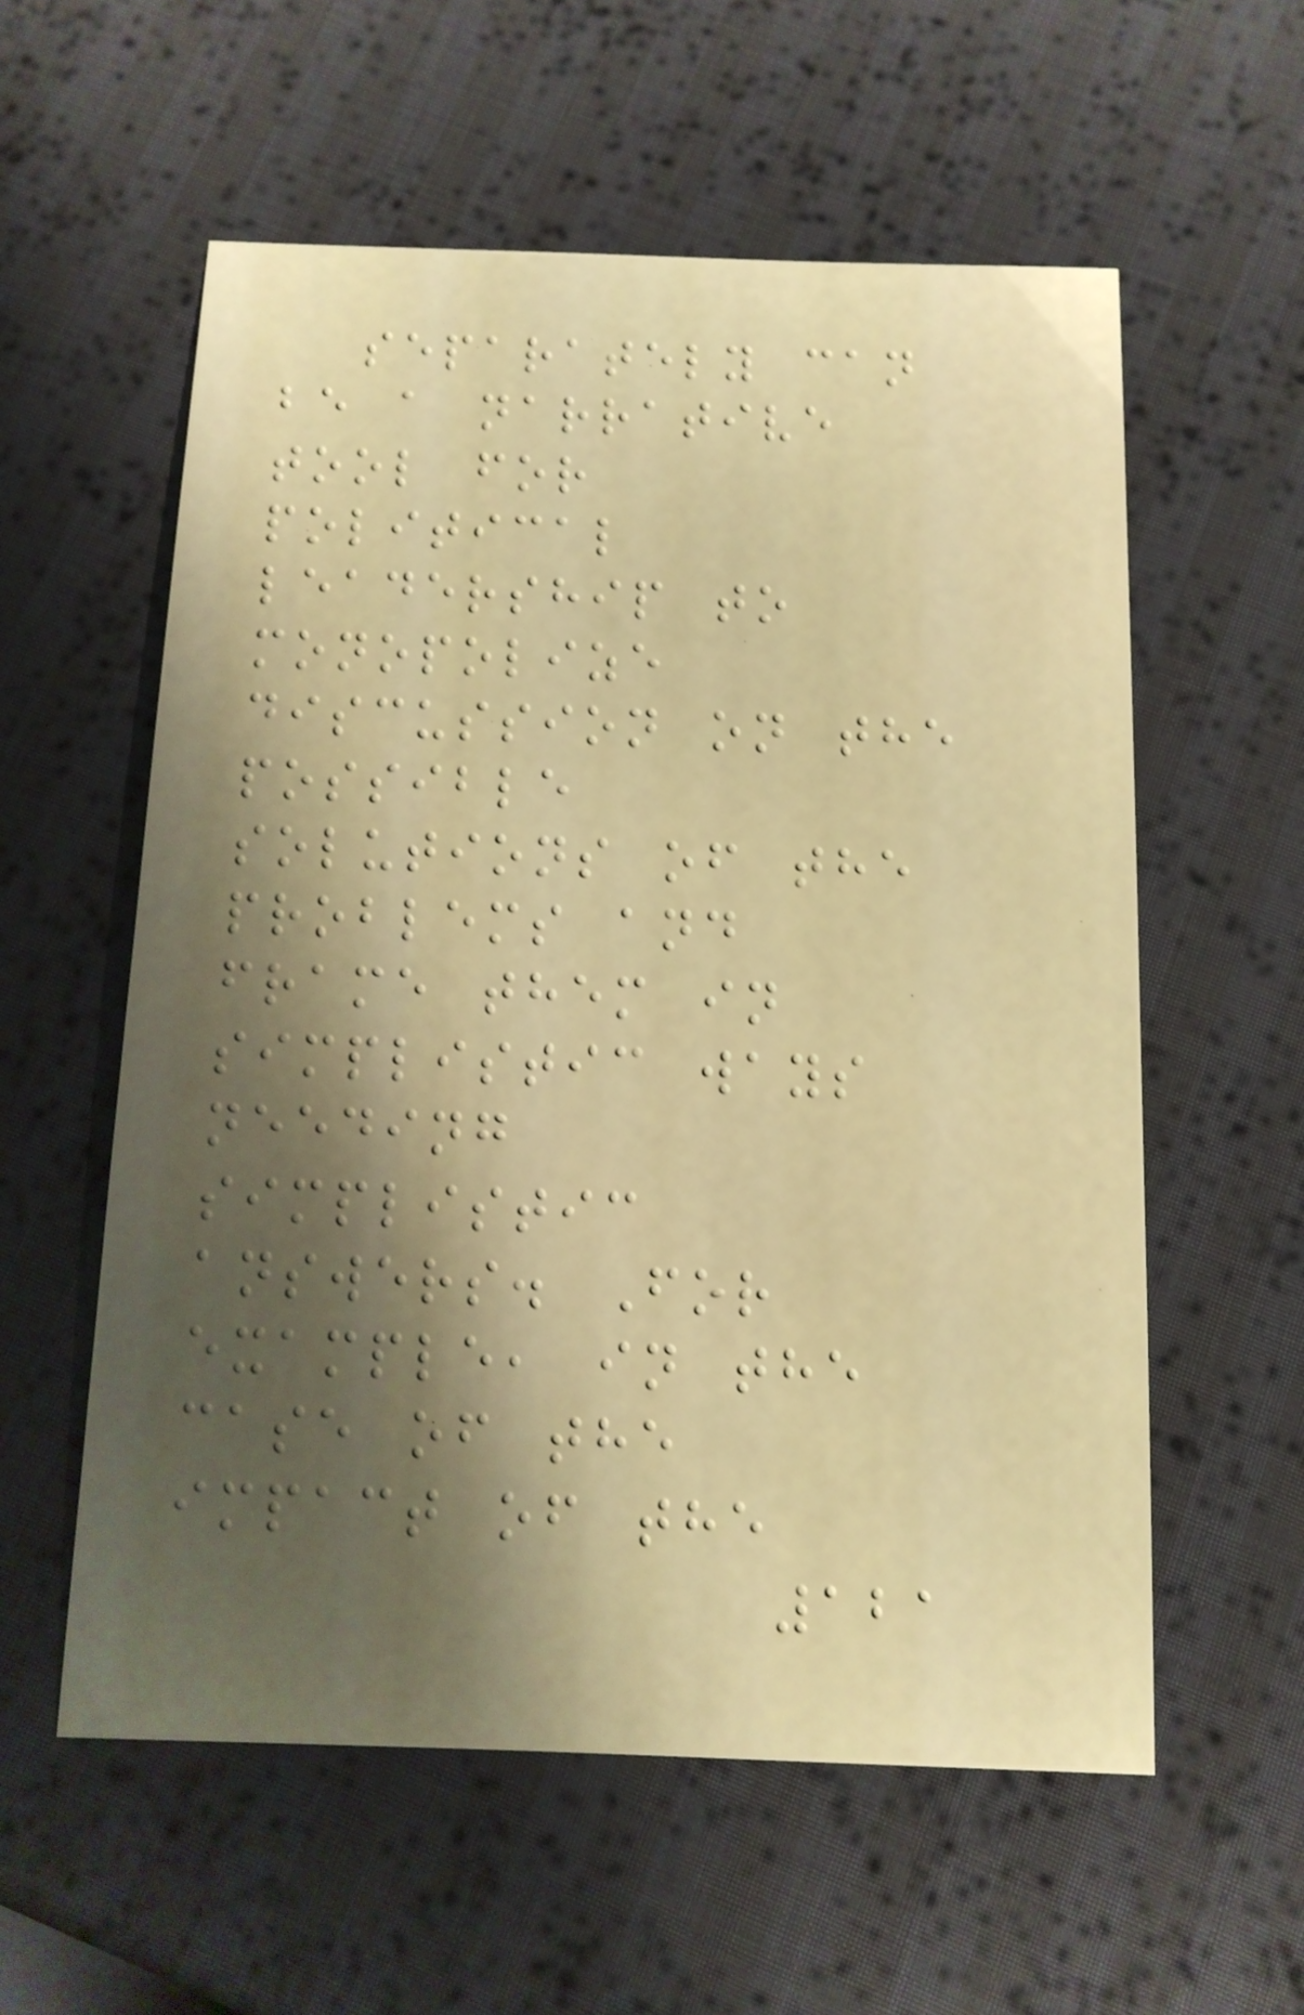separately can
be a narrative
tool for
political
leadership to
monopolize
discussion on the
possible
solutions of the
problems and
frame them in
simplistic ways
needing
simplistic
answers. For
example, in the
case of the
impact of the
121
